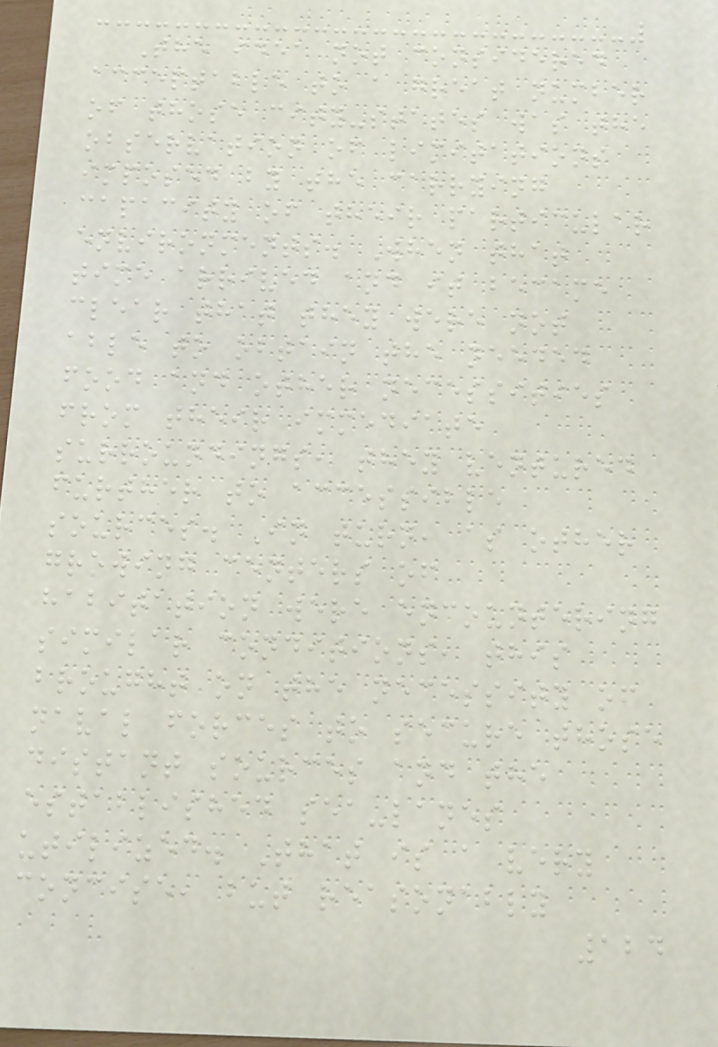The idea not considered
acceptable to a great number
of those city-states was the
observation of limitations
imposed by the carrying
capacity of their particular
environments. When that
time arrived and it became
clear that they were not
able to obtain the needed
food and other necessities
from their immediate
surroundings, they ventured
further to accessible
sources. In turn, as other
growing centers of
habitation were encountering
similar conditions, this
brought on the necessity of
naval forces to secure those
distant sources and the
established sea-lanes
utilized. That is a very
concise, but reasonably
124
